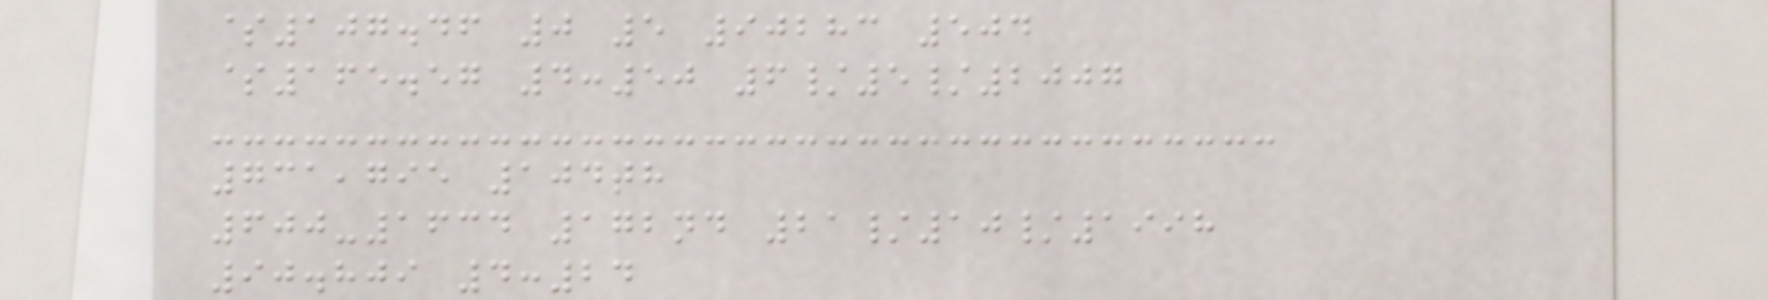$107.46 0 5 90283 504
$165.57 4:50 6/5/2007
731,795 104th
600-1634 172nd 21/10/1998
90.809 4:24
